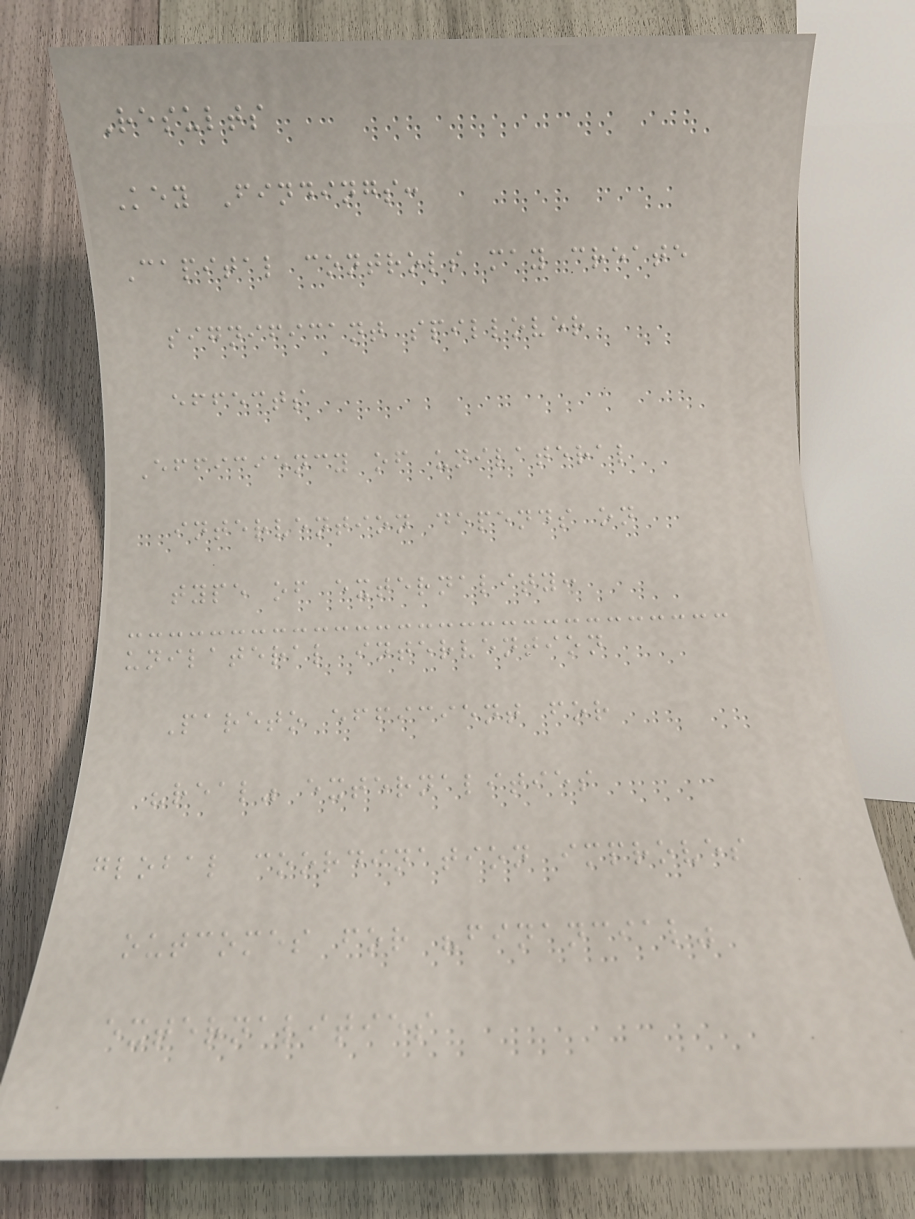Results
Key Findings:
Capital controls may create
significant spillover
effects
Efficiency of unilateral
intervention depends on
type of externality:
unilateral intervention
Pareto efficient for
"real" externalities
global coordination improves
outcomes for "financial"
externalities
